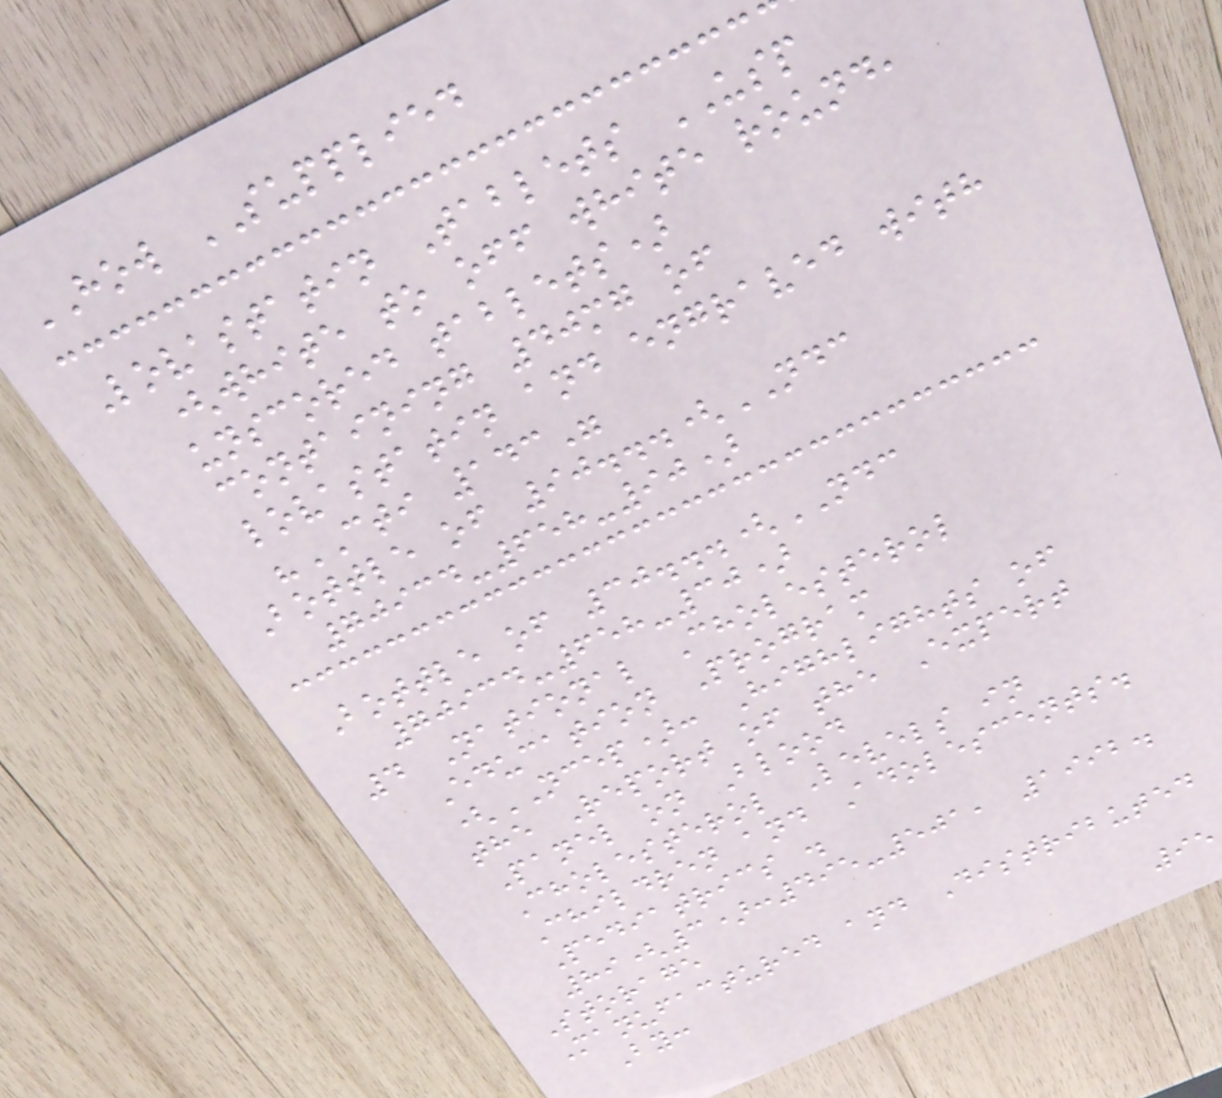HOW SUPPLIED
Lovastatin Tablets USP
(white to off white round,
unscored tablets)
containing 40mg of
lovastatin and engraved with
"CTI 143"
Bottle of 90...(NDC
70934-658-90)
Bottle of 30...(NDC
70934-658-30)
4 National Cholesterol
Education Program
(NCEP): Highlights of
the Report of the Expert
Panel on Blood
Cholesterol Levels in
Children and Adolescents.
Pediatrics .
89(3):495-501, 1992.
Storage
Manufactured and Distributed
By:
95
